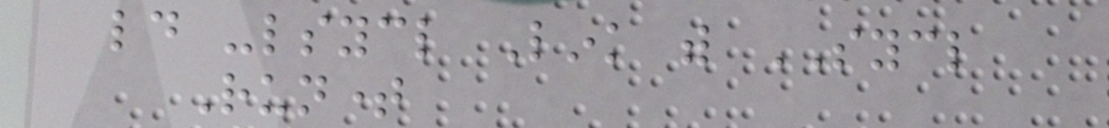ld -lsycl Link with SYCL
Runtime
